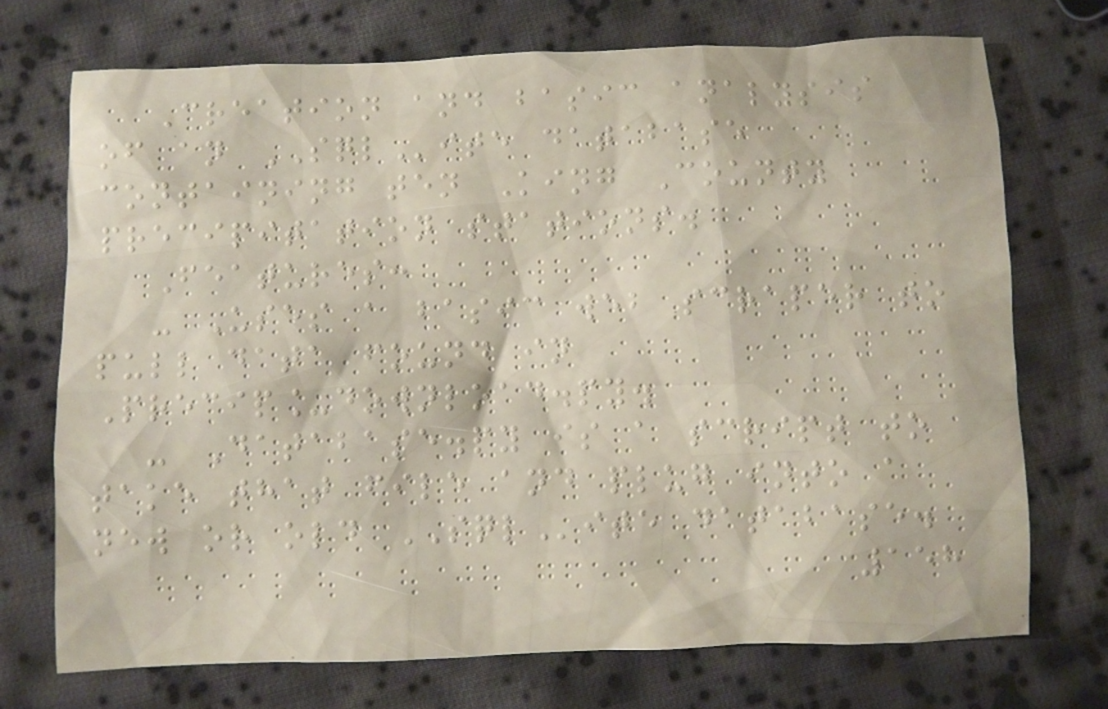Creation and basic analysis
of an SQLite database
containing ten King County
precipitation stations.
Features:
- Uses a basic web scraper to
pull data found in
Precip_download.py.
- Database.py is a script to
take that file and plug into a
new or old SQLite database.
158
